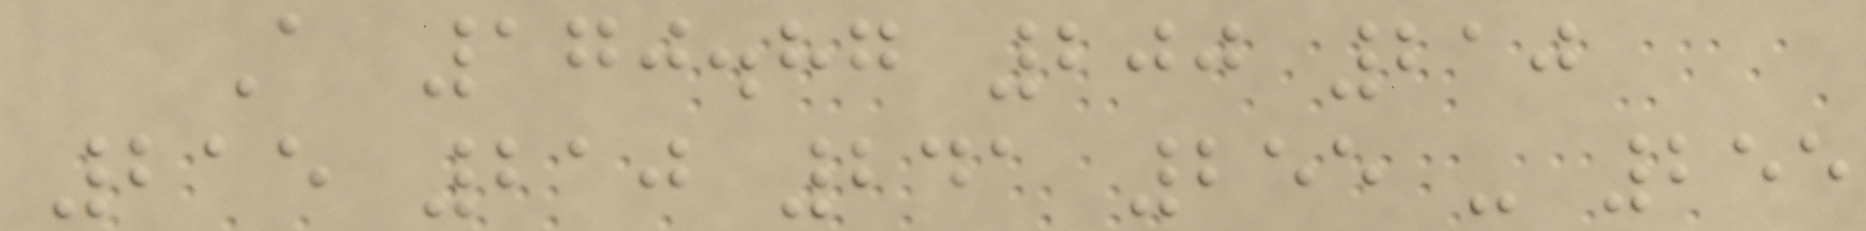A 170.87 200 210
215 210 241 255 - 255
